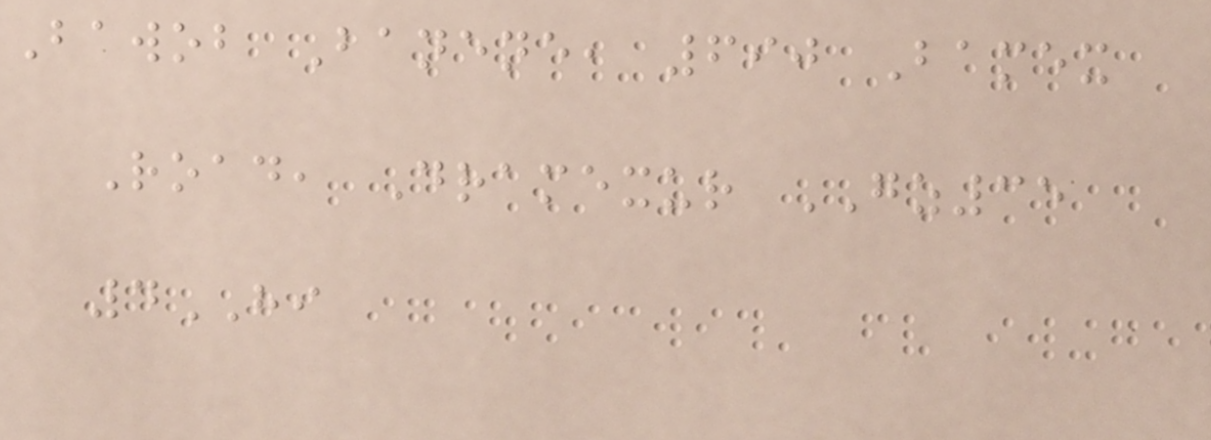Bawob Banene, 690 Bamex
Road, Dramexur GZ35
4HI
